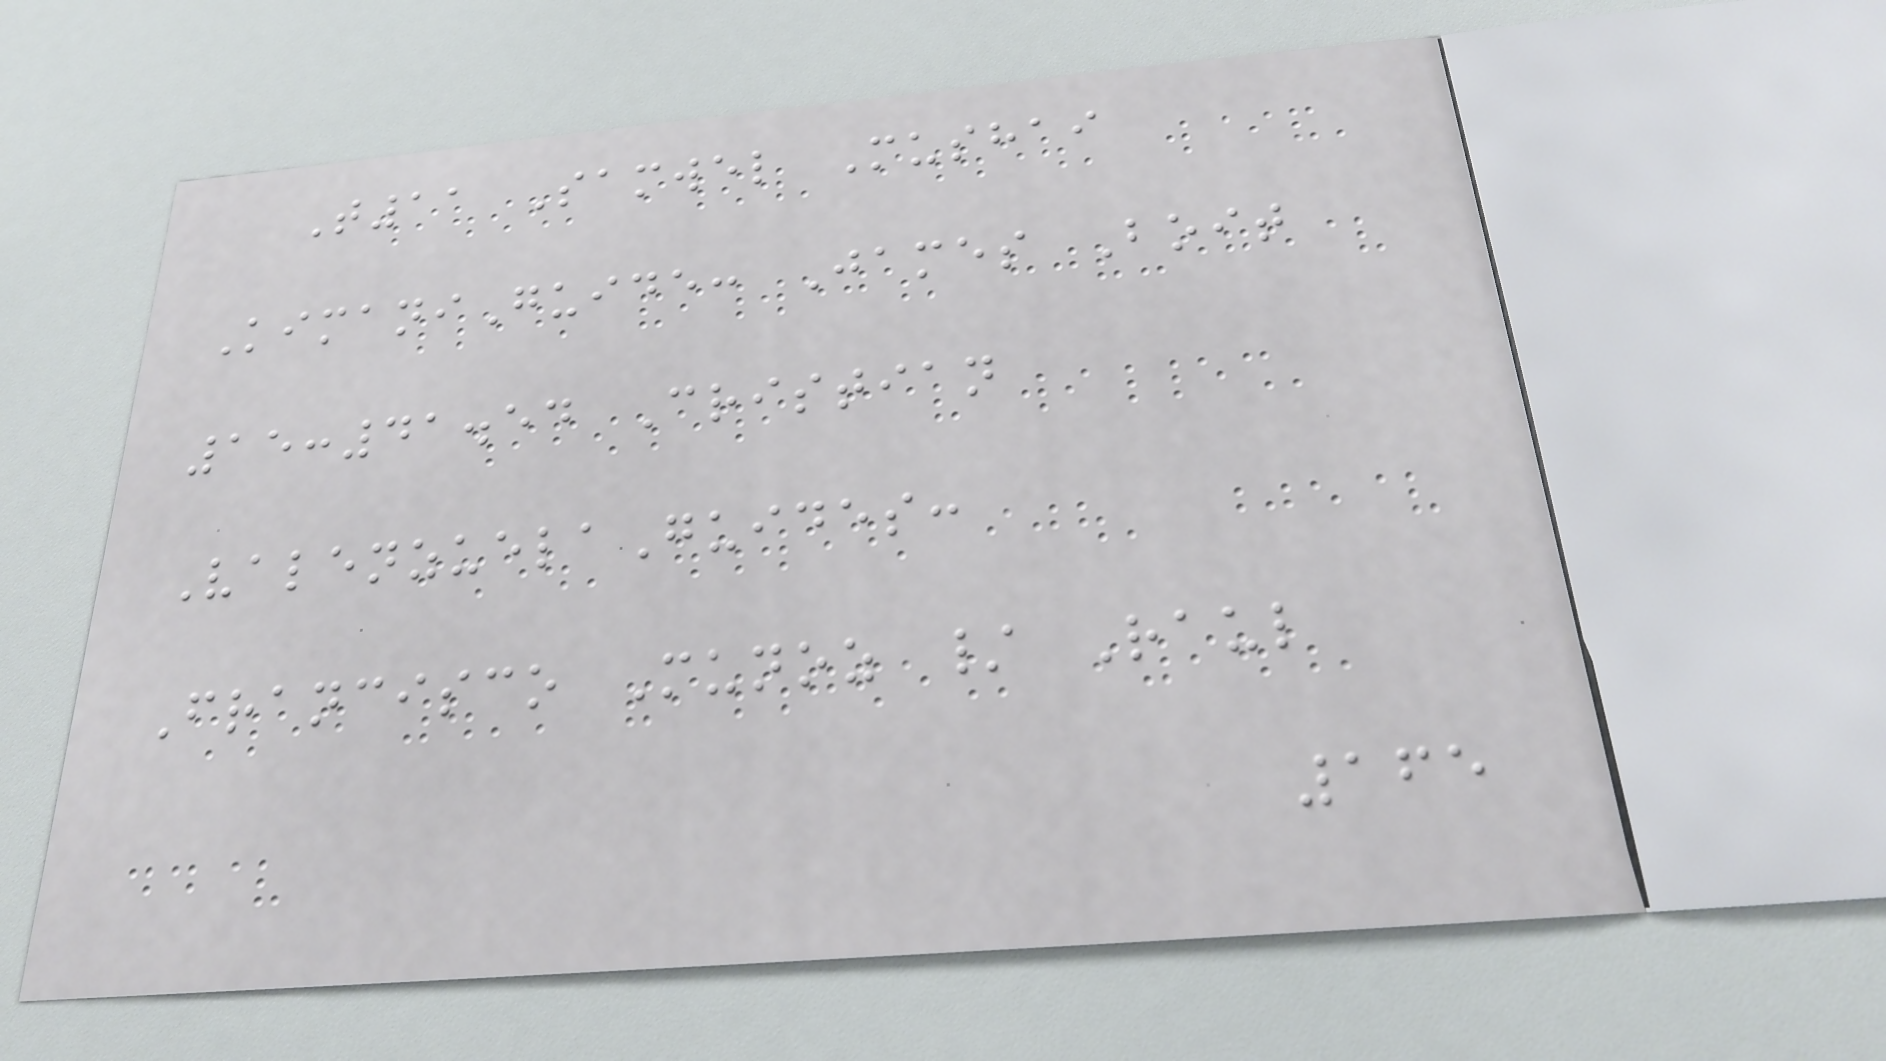T11 Samwel Mushai
KimaniGuide: James Boit
15:41.54 Cristian
ValenzuelaGuides:
Francisco Munoz / Raul
165
